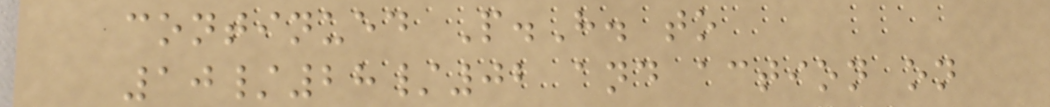continued P.H. to
10/28/02 and action on
